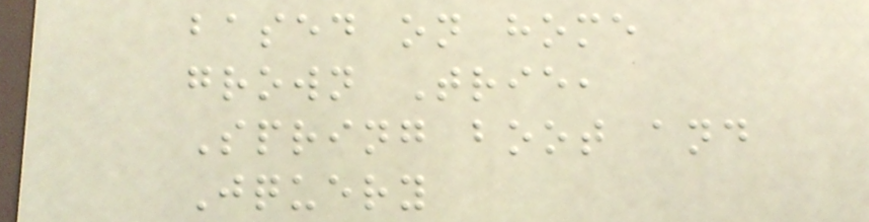based on home
grown Trie,
Spring boot and
Jquery
